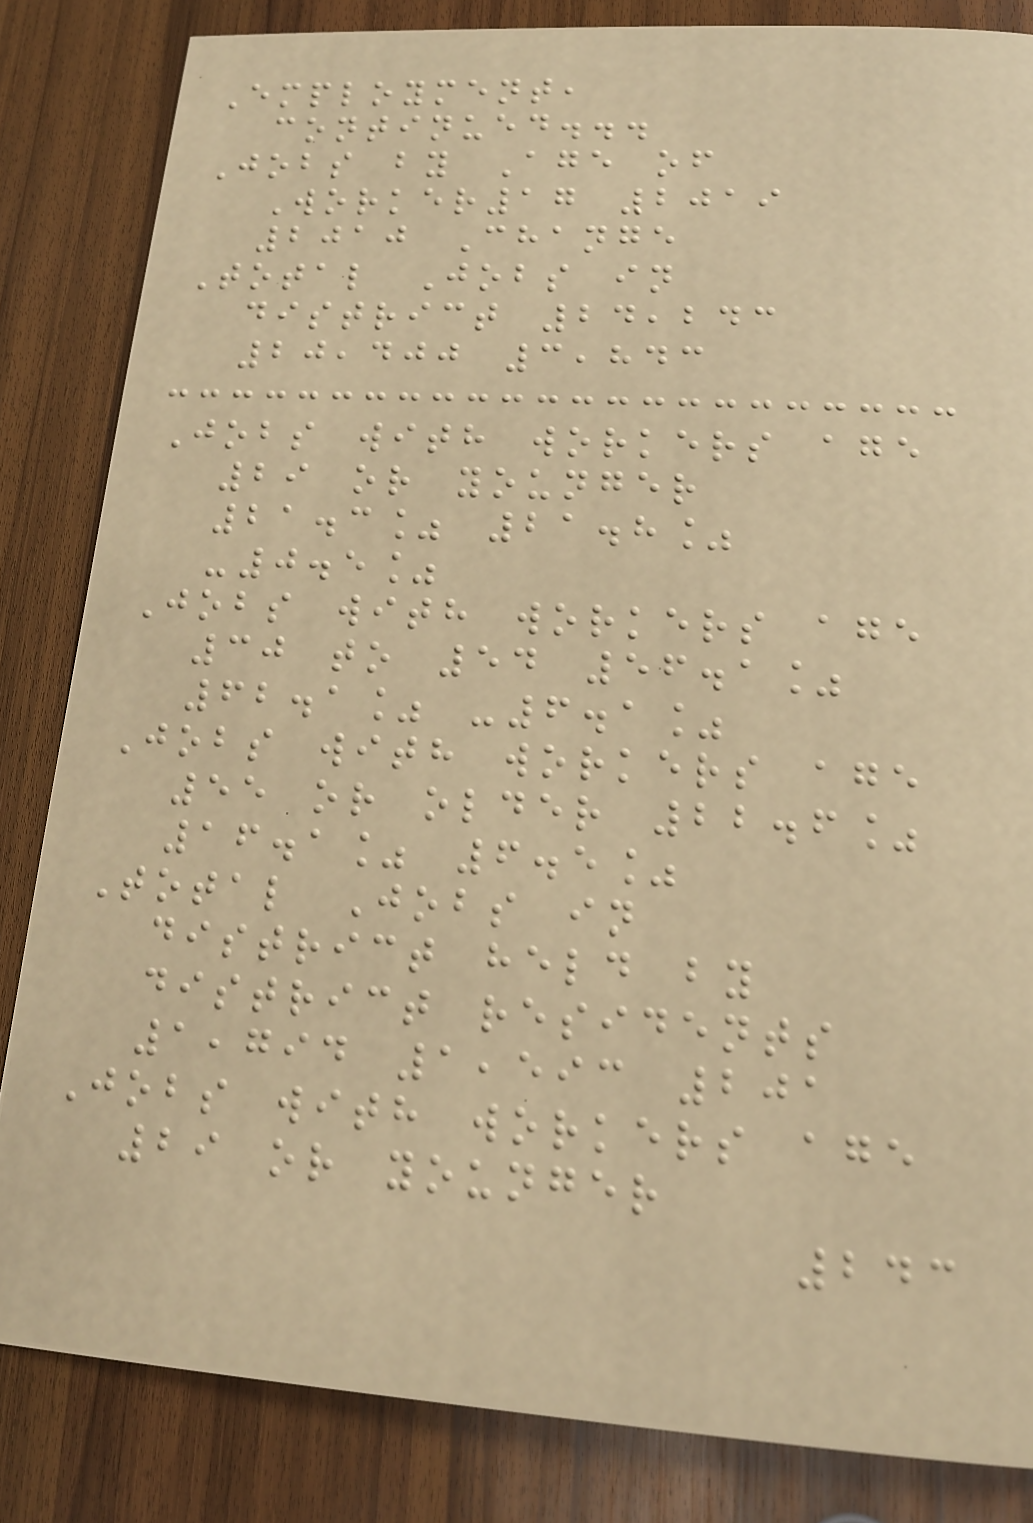Employment,
continued...
Jobs by Age of
Worker17 2019
2010 Change
Total Jobs in
district 24,243
20,400 3,843
Jobs with workers age
29 or younger
21.3% 21.8%
-0.5%
Jobs with workers age
30 to 54 56.1%
62.1% -6.1%
Jobs with workers age
55 or older 22.6%
16.1% 6.5%
Total Jobs in
district held by
district residents
1,794 1,593 201
Jobs with workers age
29 or younger
243
